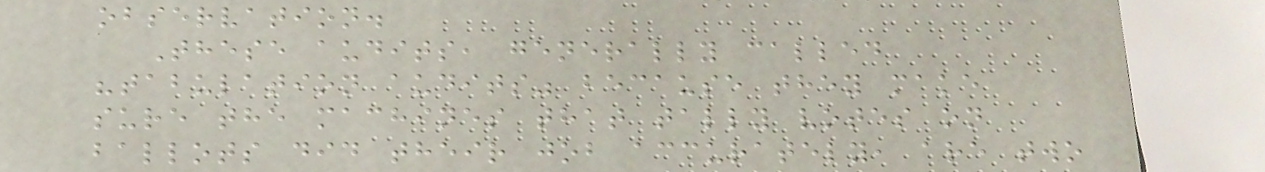observation.
These audits, generally called
"tabulation audits" because they make
sure the machines that tally votes on
ballots did their job accurately, are two
